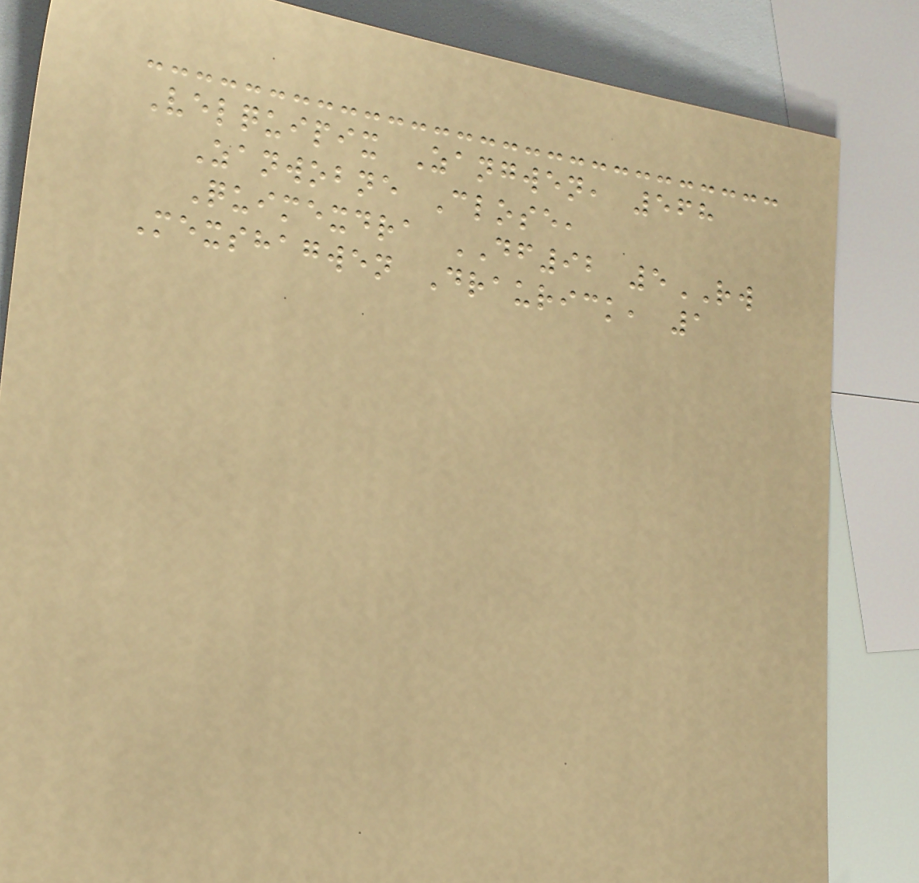Velquipix Zangwen, 568
Zanwobne Close,
Quimexdra DF92 5RW
Mexshagwen Draurick, 1
